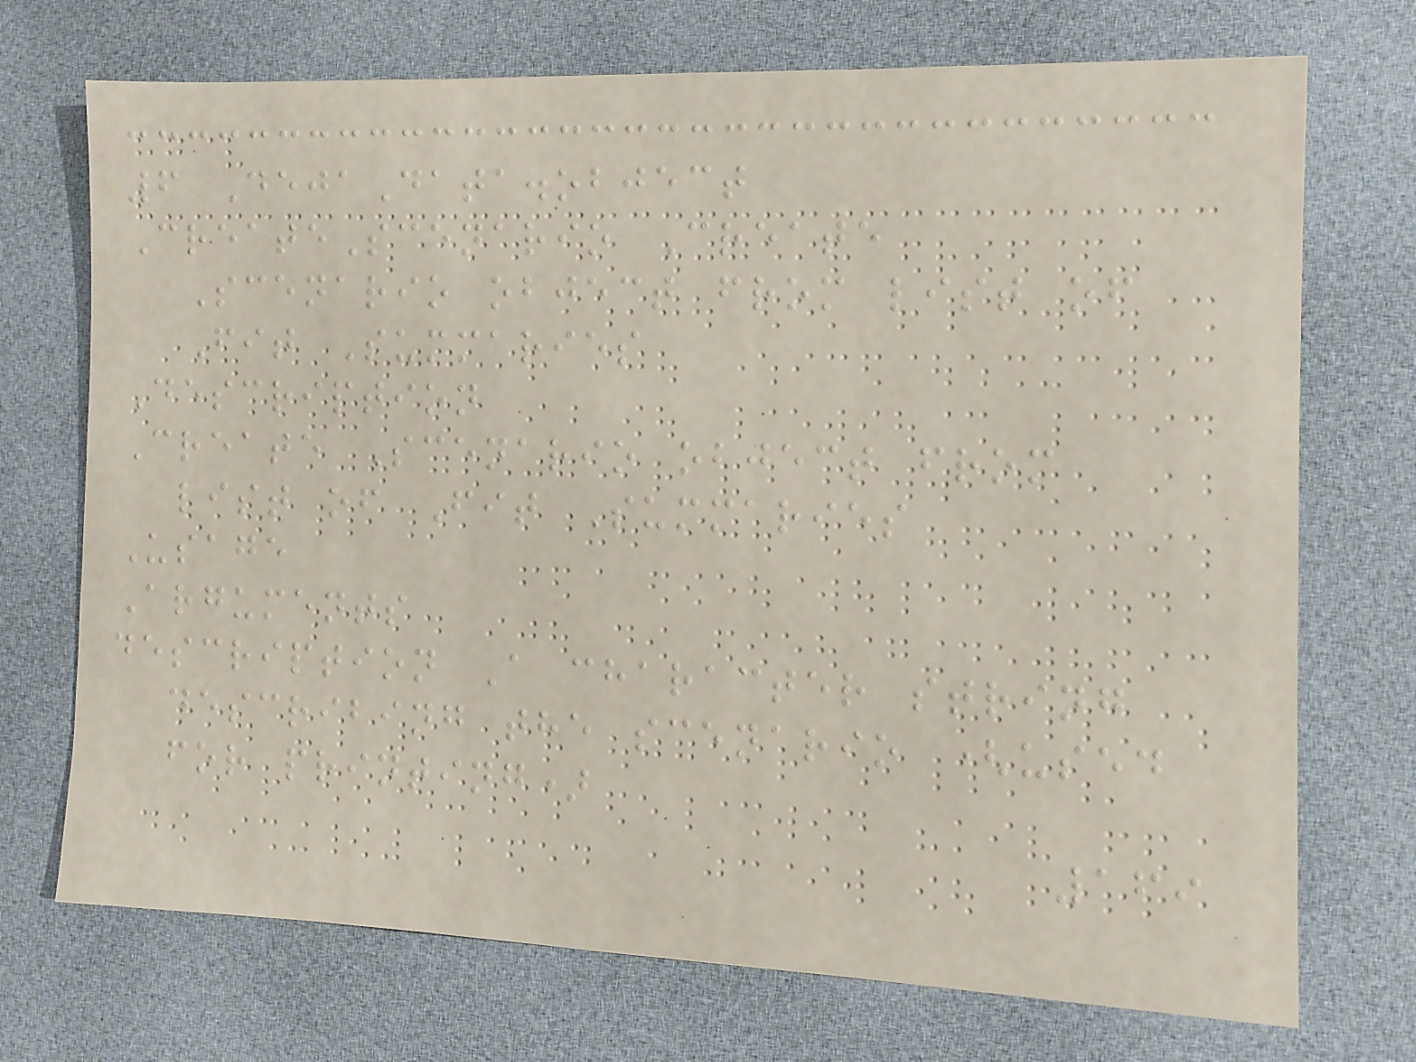6 DejaData.object
CreateScenario Create
Scenario object from list of
Fit Summaries
Description
Create Scenario object from
list of Fit Summaries
Usage
Arguments
description A character string
describing the scenario (used
for printing)
169
